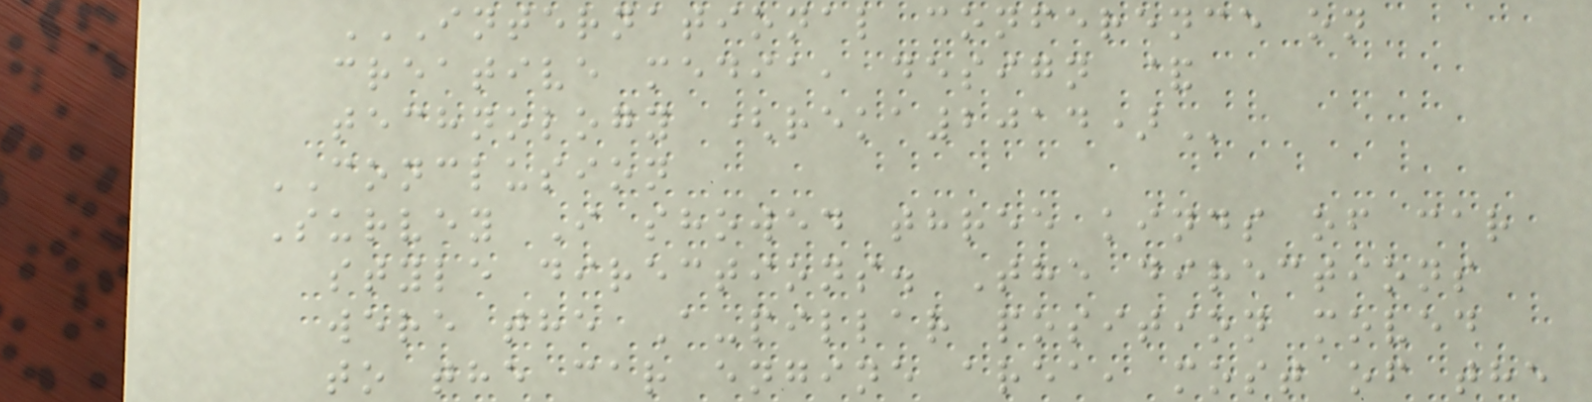INTERNATIONAL CONFERENCE ON
CREATIVE MEDIA, DESIGN &
TECHNOLOGY (REKA2014)
CONCLUSION
Survey I showed three kinds of car
style directions. The directions
were the A-pillar position moved
to the car engine area, most of the
